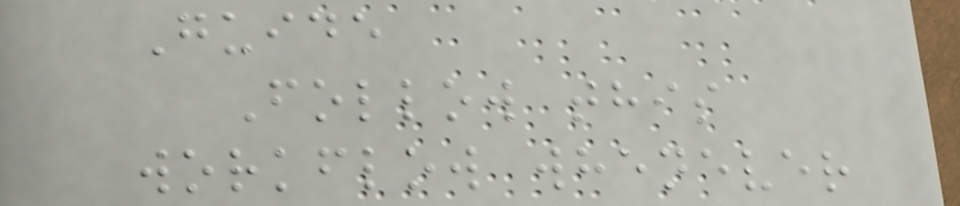Guide
Follow this
workflow whenever
